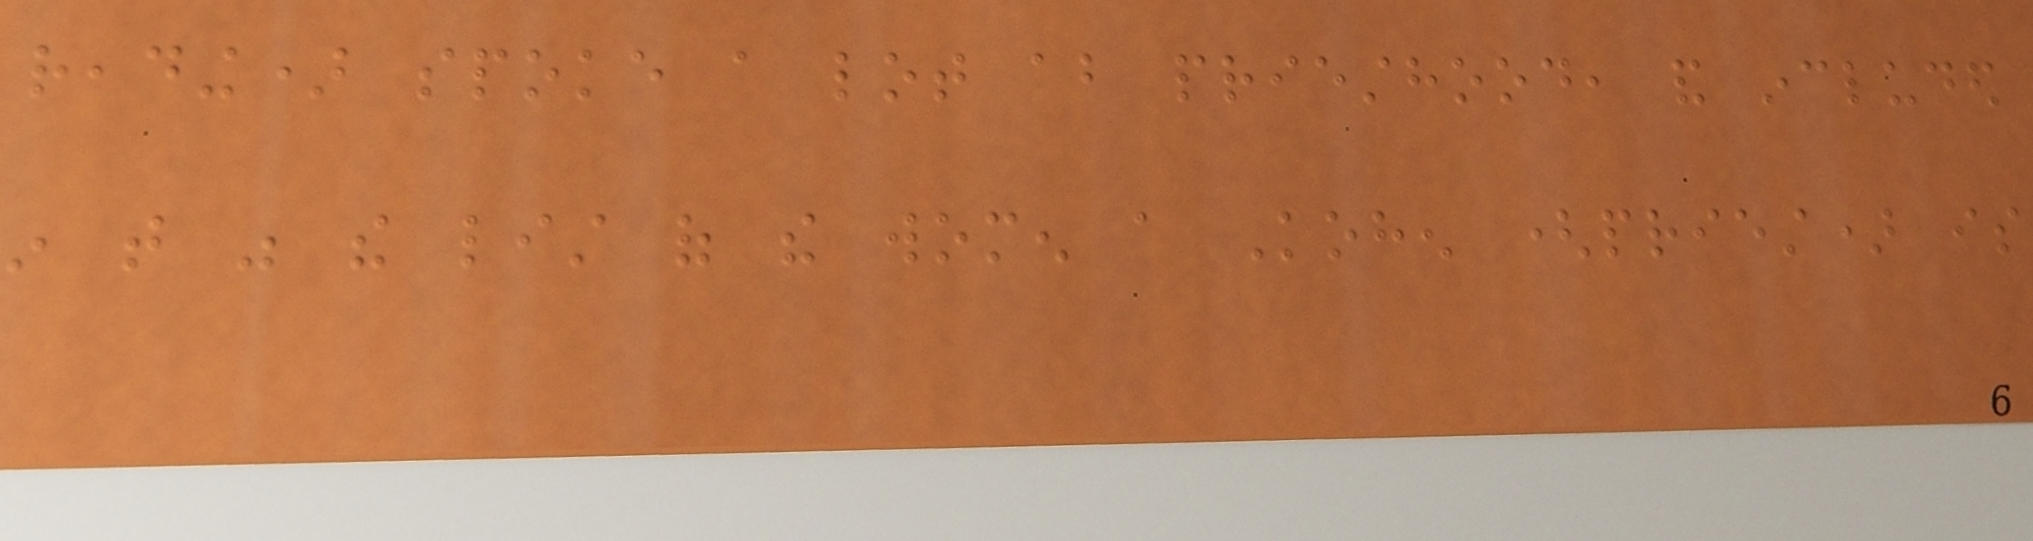reading) spoke a lot about priesthood, and included
in that was the list of the women a Kohen (priest) is
